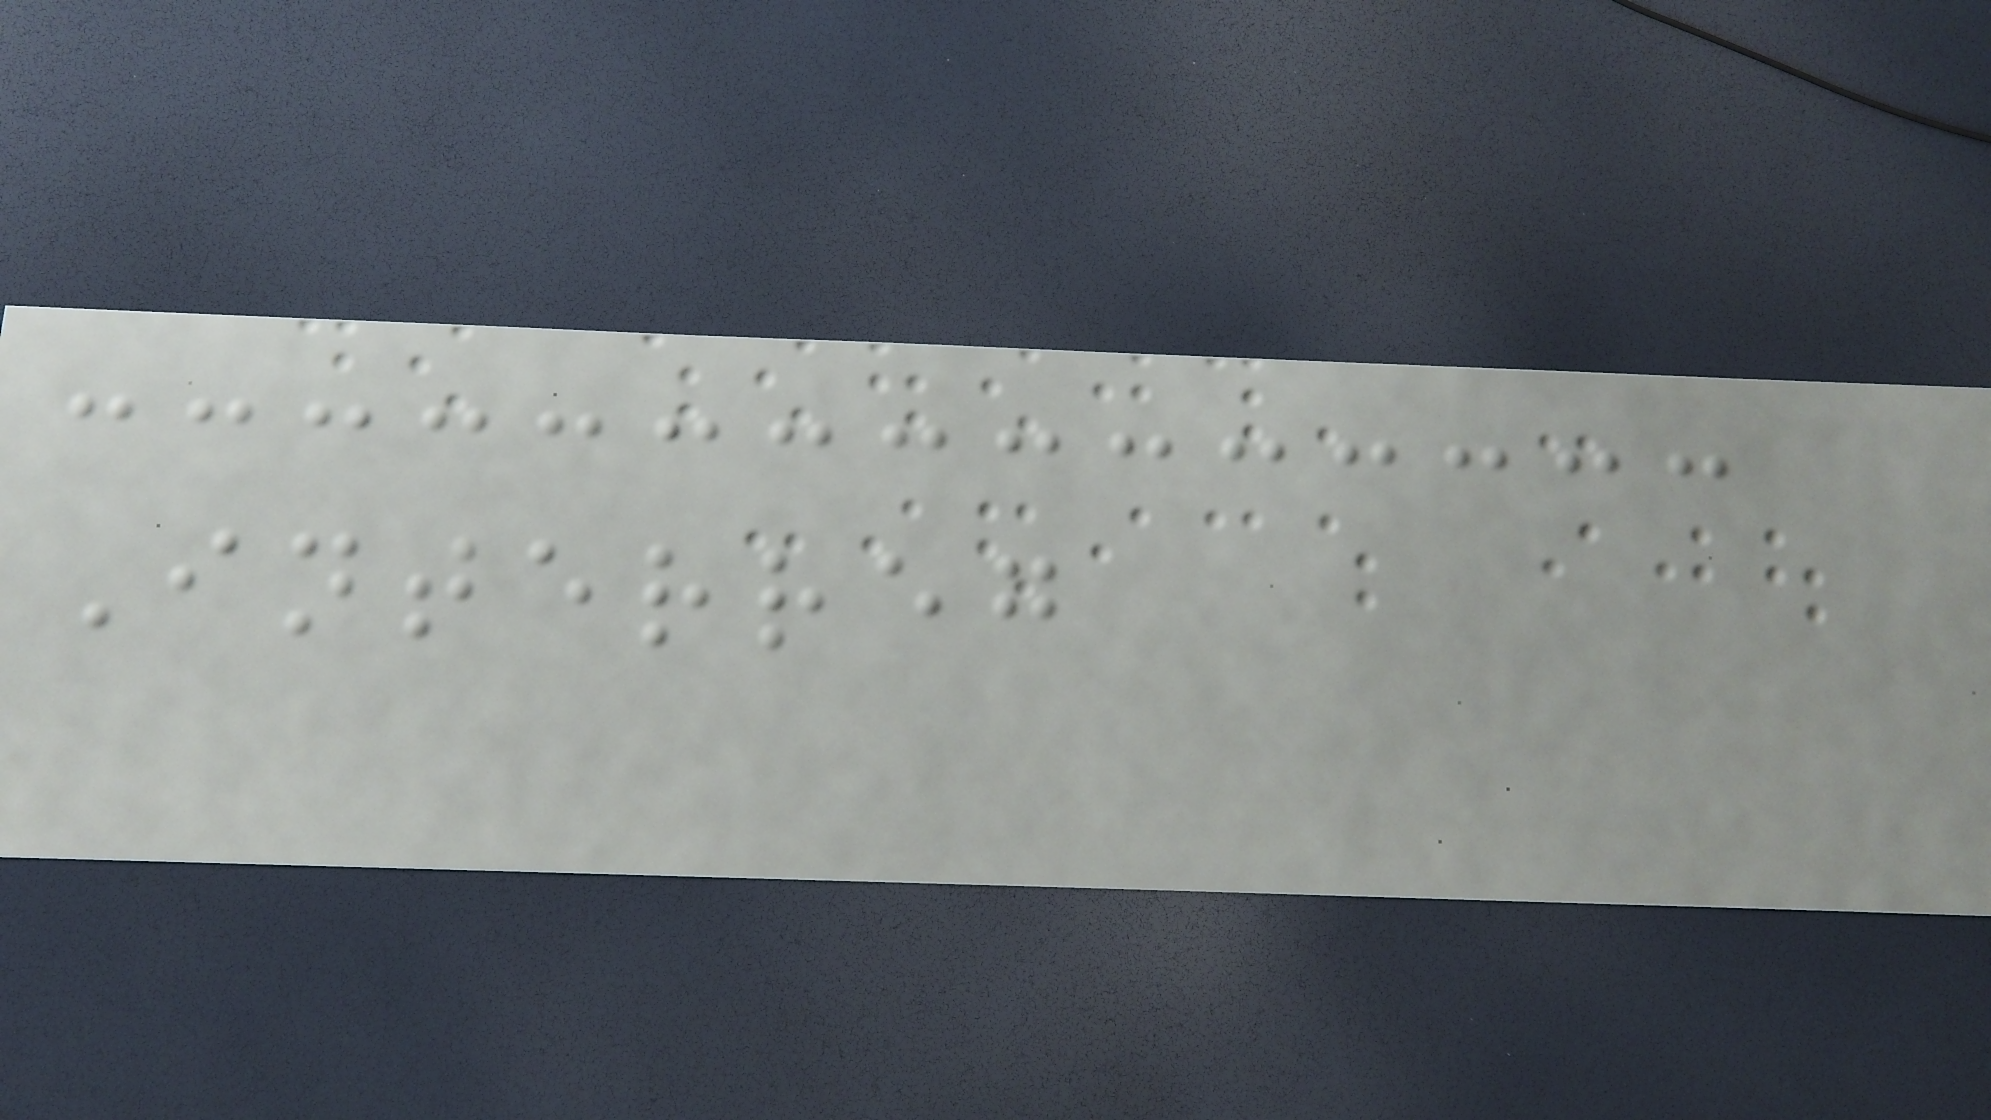Interreg
